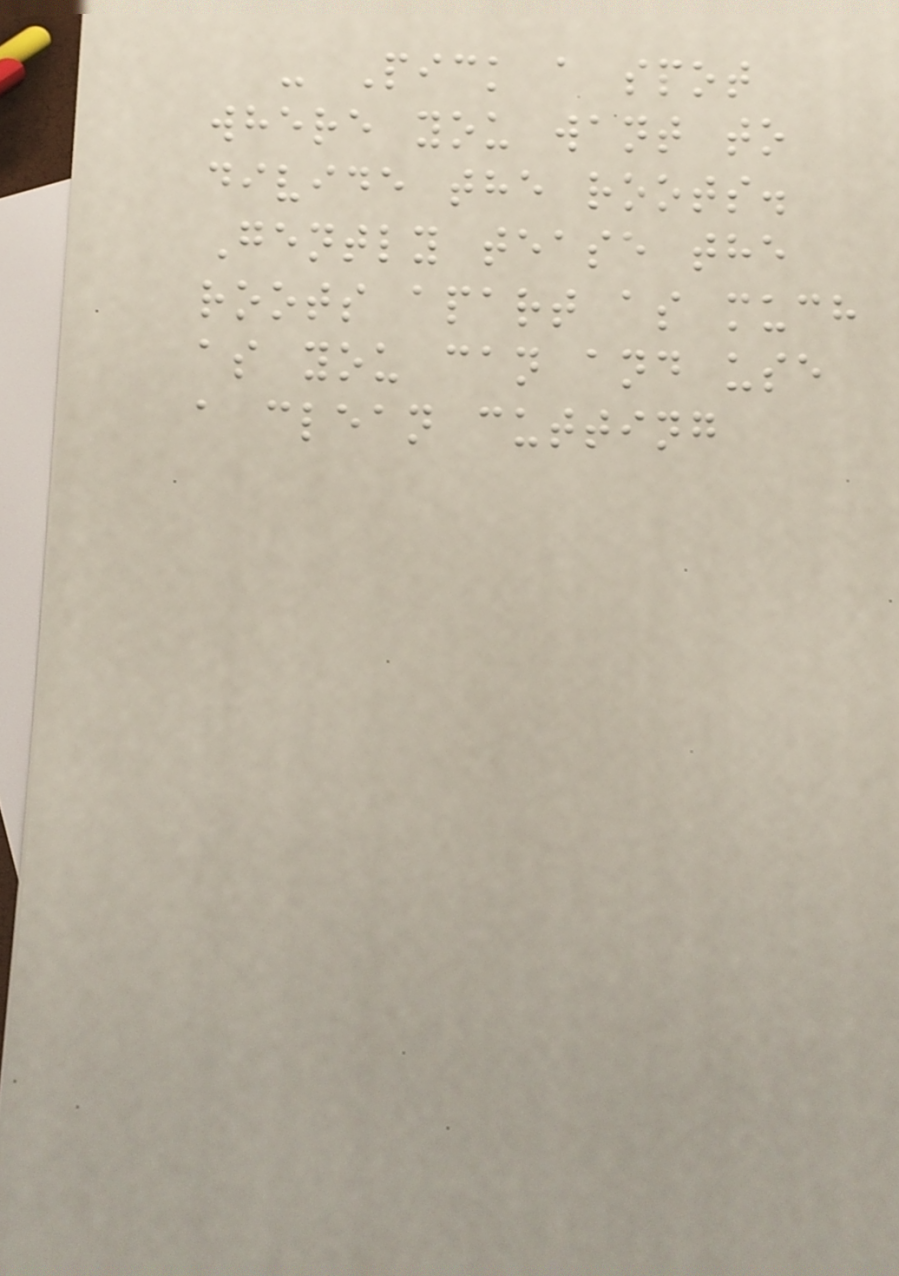- Pick a spot
where you want to
divide the roots.
Gently tease the
roots apart as much
as you can and use
a clean cutting
